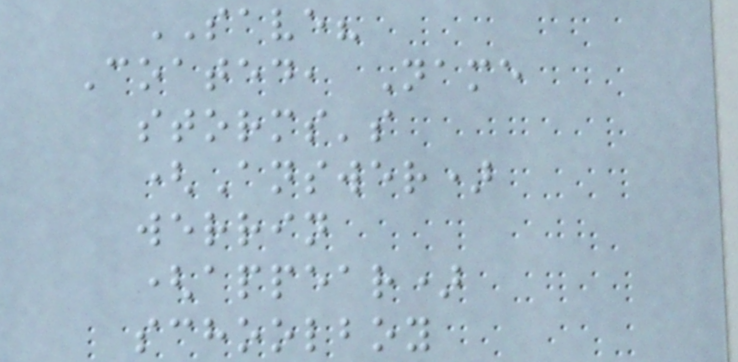SAVE?
Coated, Name
storms's
(Answer)
werrin
(appear)
schoolboy
